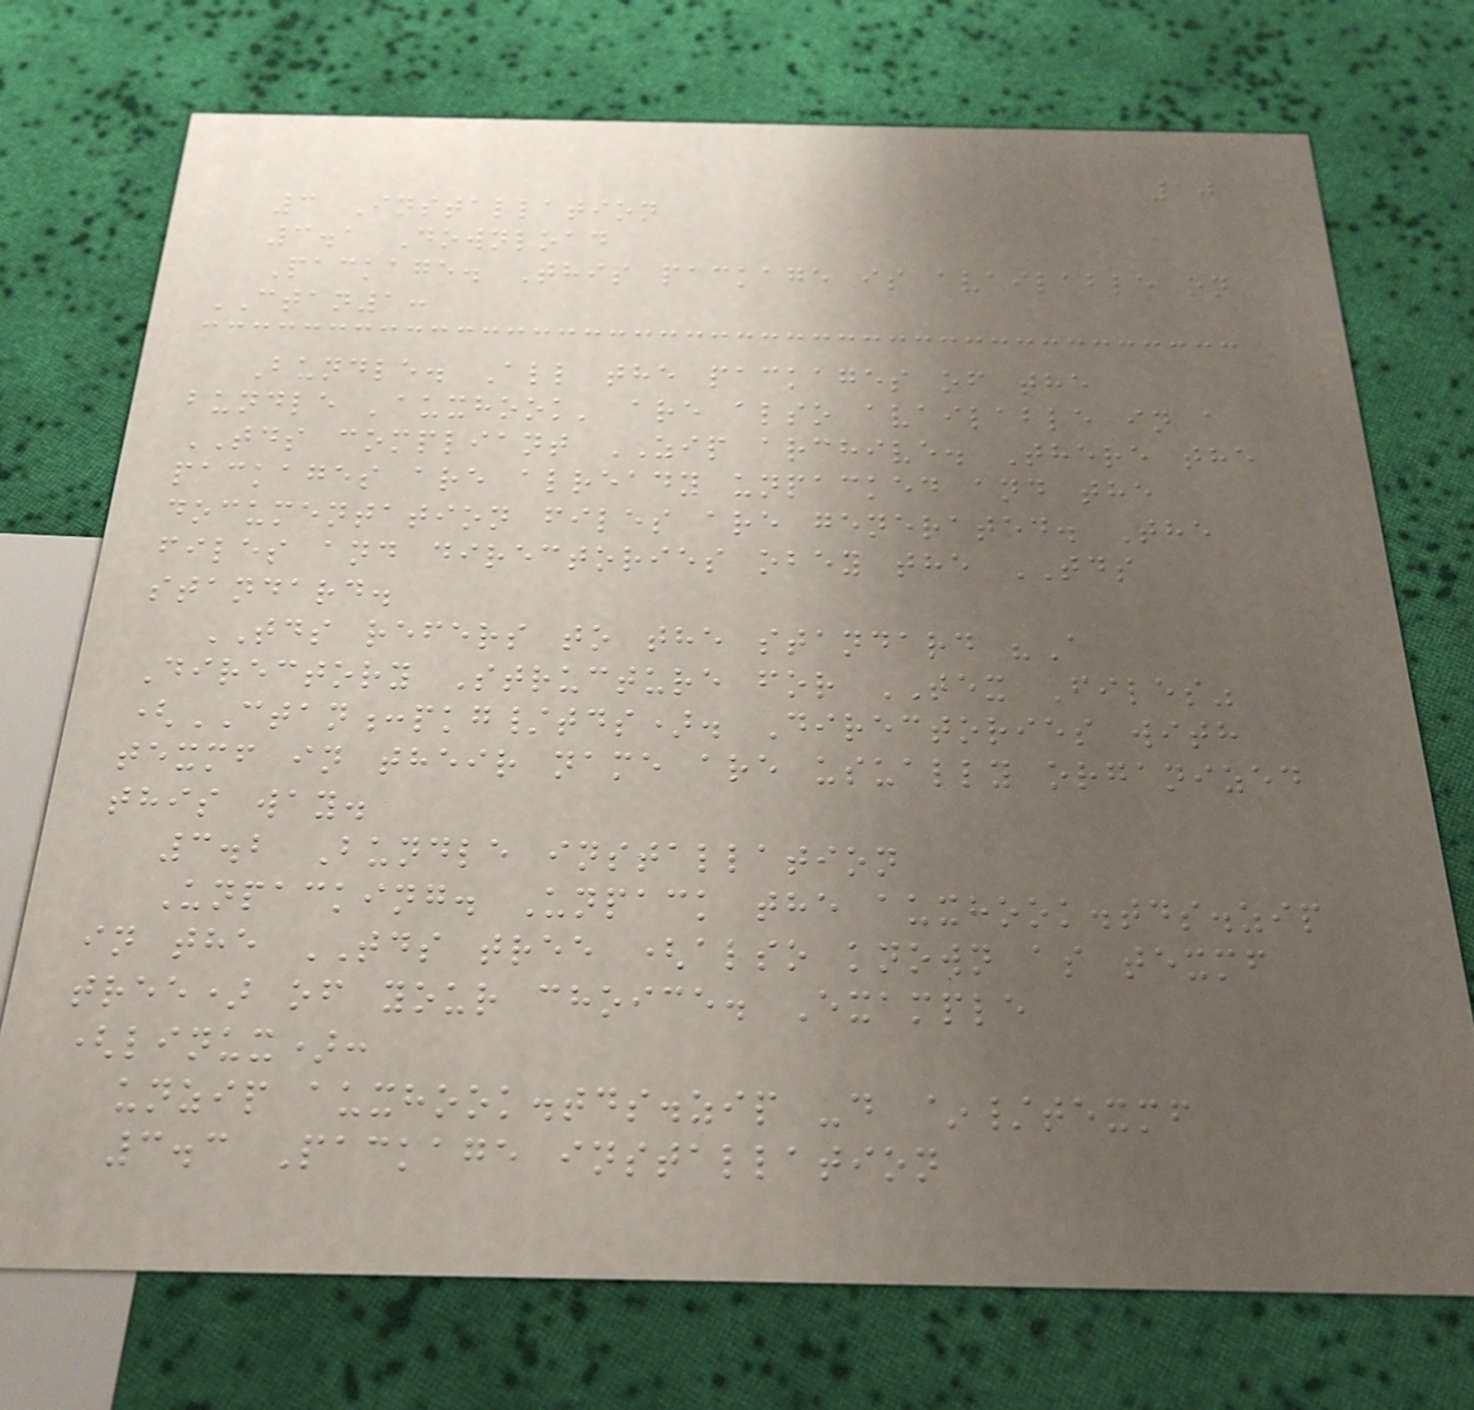10
3 Installation
3.1 Download
Package. This package is available on
CTAN1:
Bundle. All the packages of the
bundle 'auxhook' are also available in a
TDS compliant ZIP archive. There the
packages are already unpacked and the
documentation files are generated. The
files and directories obey the TDS
standard.
TDS refers to the standard "A
Directory Structure for TEX Files"
(CTAN:pkg/tds). Directories with
texmf in their name are usually organized
this way.
3.2 Bundle installation
Unpacking. Unpack the auxhook.tds.zip
in the TDS tree (also known as texmf
tree) of your choice. Example
(linux):
unzip auxhook.tds.zip -d ~/texmf
3.3 Package installation
